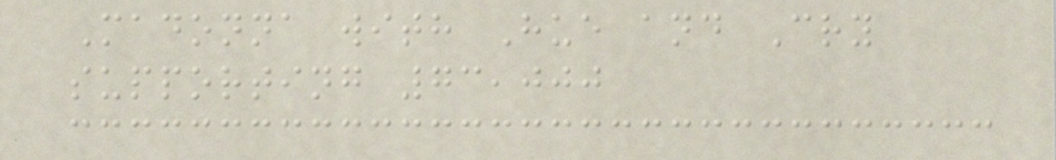Madonna with Hue and Cry
supporting 73,000
